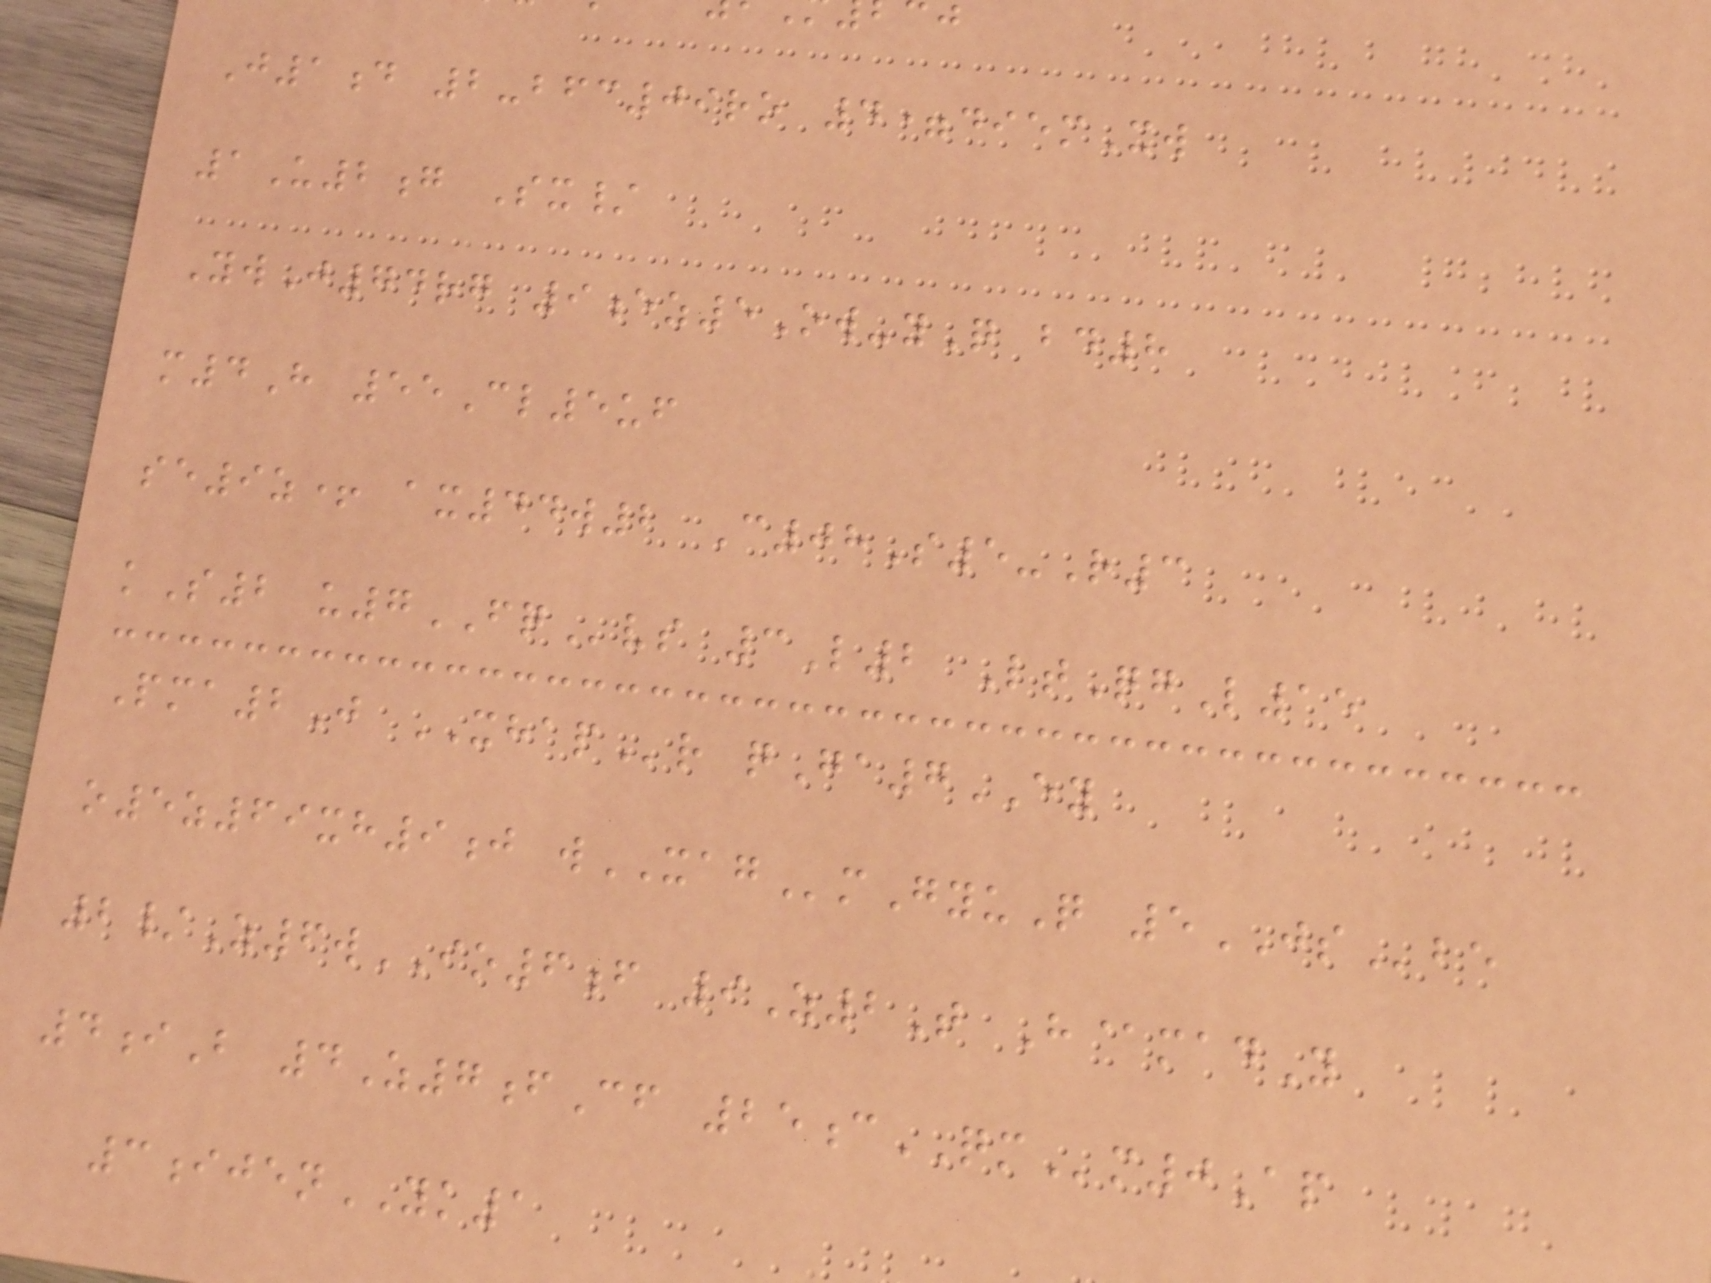J1d 2-bfc09ro 4=diemXw
1U2g Sx/
YwJ74rg 9ez5Ow-yQ bd8
m4H 55Cl5uf
se9z+ ax44w2 C08S5-R3
kS2 u7FQvs 3L2 LtQgL15
Pma2J XHAPr qGa7EY
o5z69xh9j wXAGmGyuQ 5JSbe
2/Z6wIO6f 9Z2T H@madY
4iB 4Z7fCf 25cQMm0Ap
3ijenYK1
